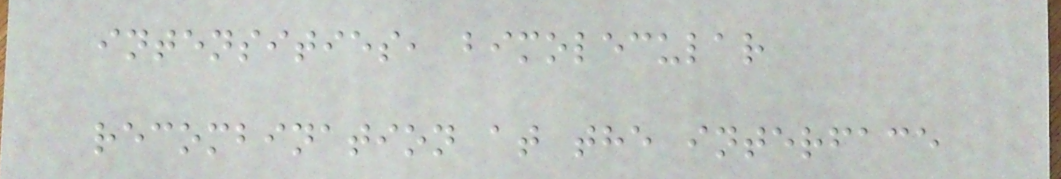intensities, bimolecular
recombination at the interface
